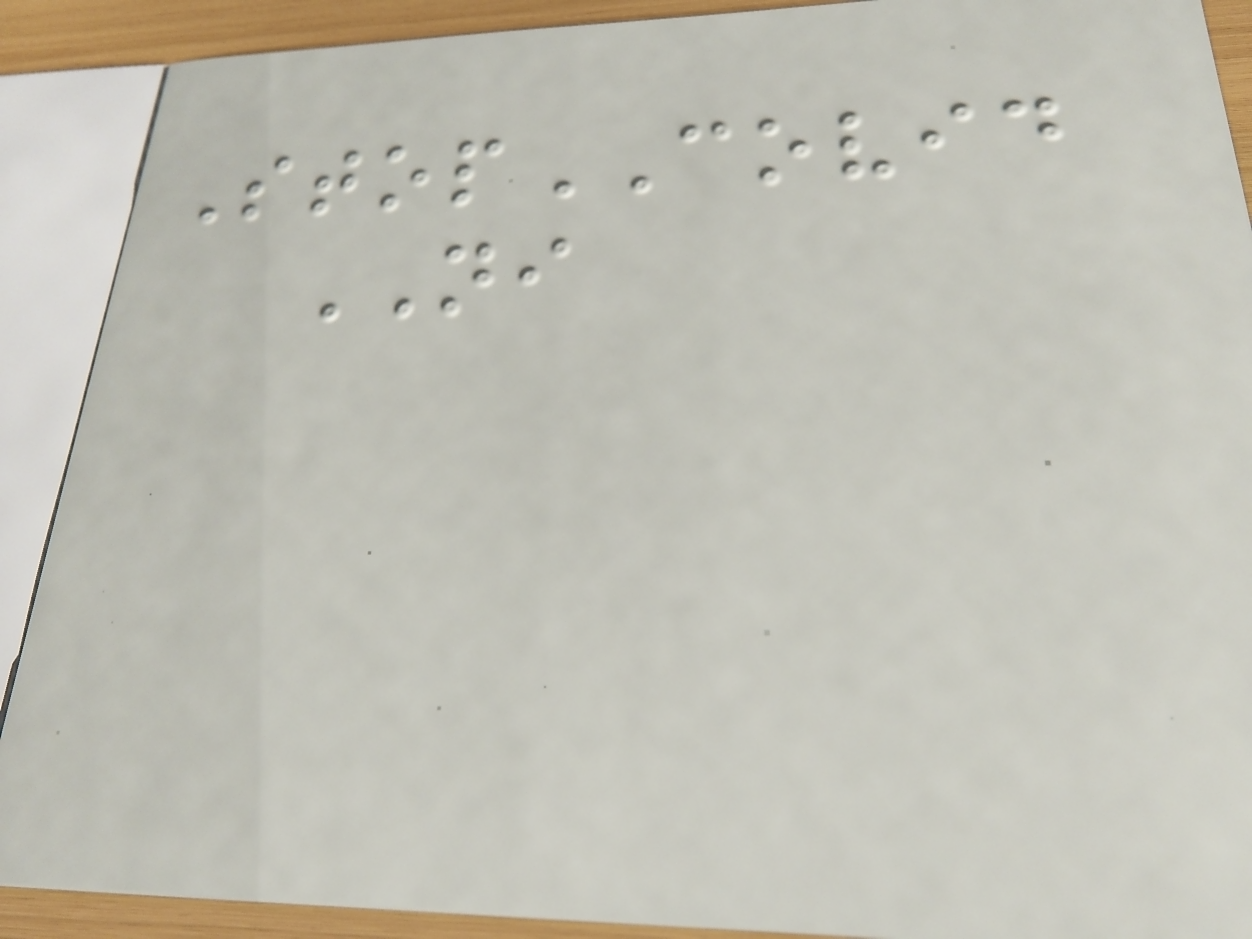StopCOVID
NI
